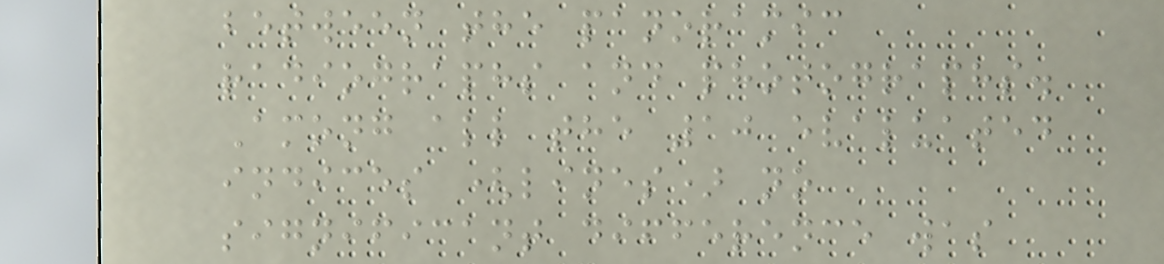between the panoramic
radiographs and photographs.
Among all the 10 evaluated
indices (lines) no
significant difference was
